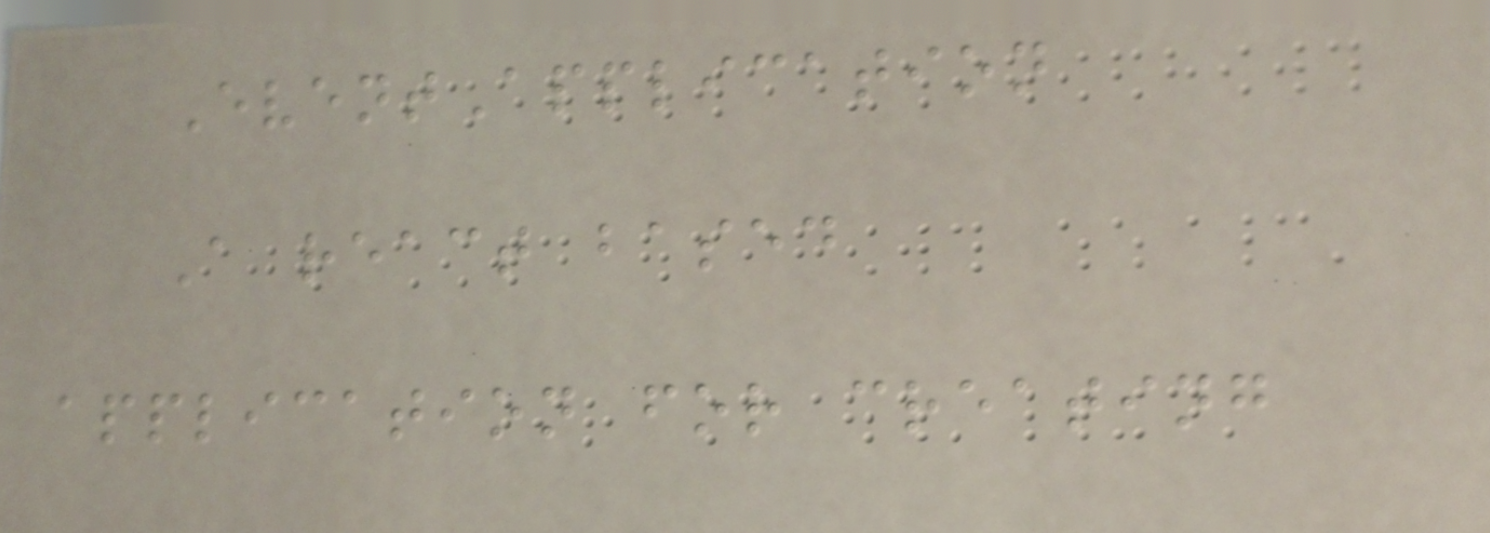EventApplication
A react based
application for creating
